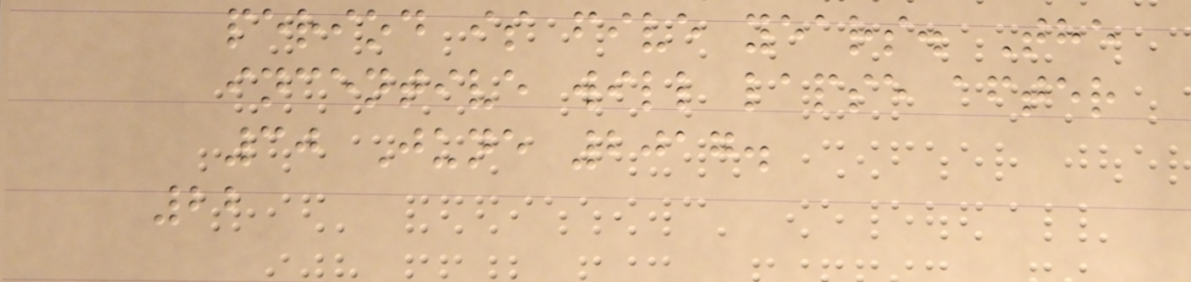period is five years. The
incentive will lapse after
30 June 2017.
22
